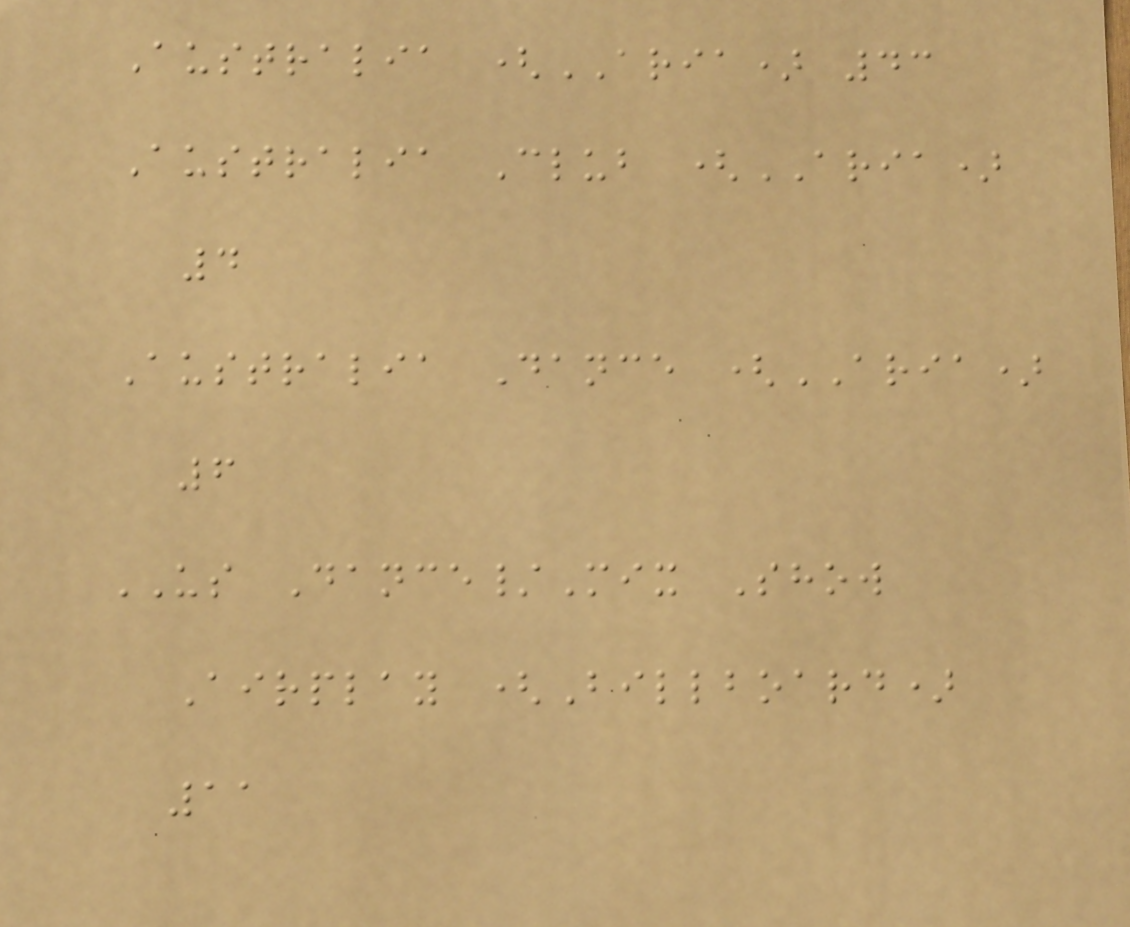Australia (ARIA) 43
Australia Club (ARIA)
4
Australia Dance (ARIA)
6
US Dance/Mix Show
Airplay (Billboard)
11
